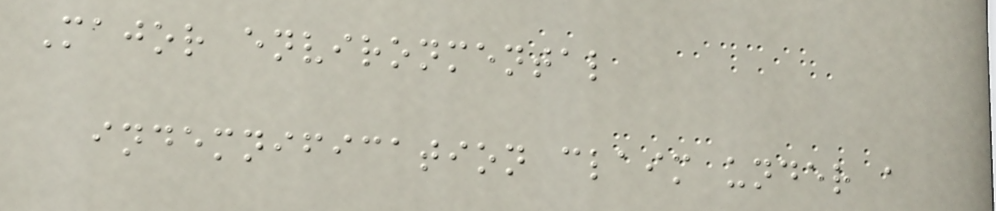Major environmental
indemnification claim under a
